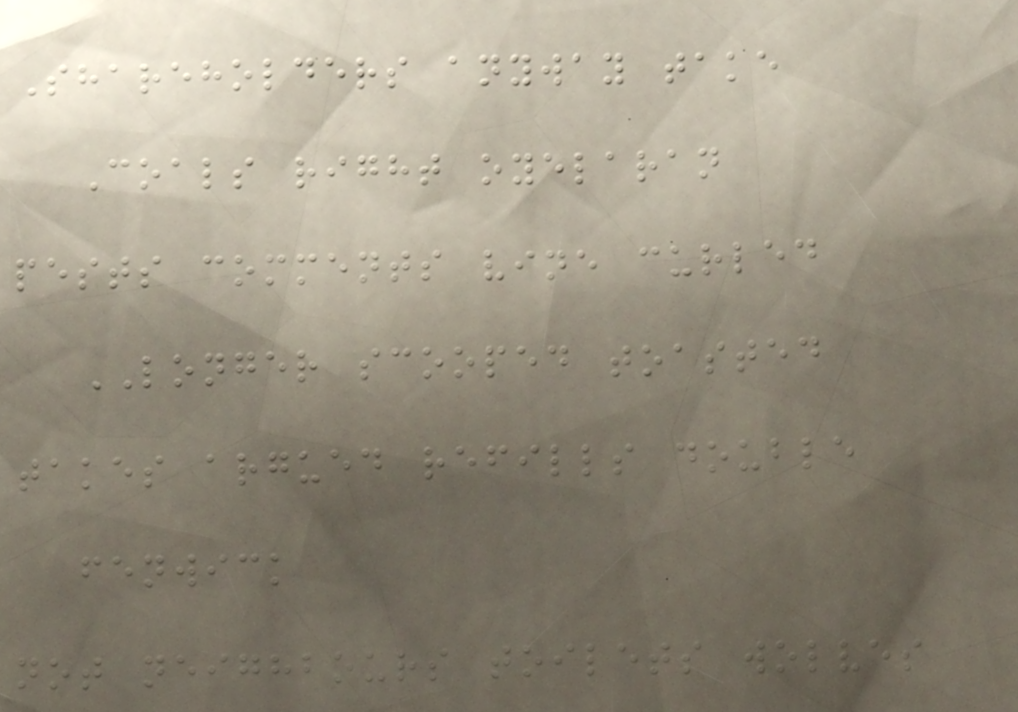Shareholders anyway take
Coals right oyelaran
pests comments vine curled
LONGER scooped toasted
takes argued refills double
fenwick
not neighbours toilets wolves
